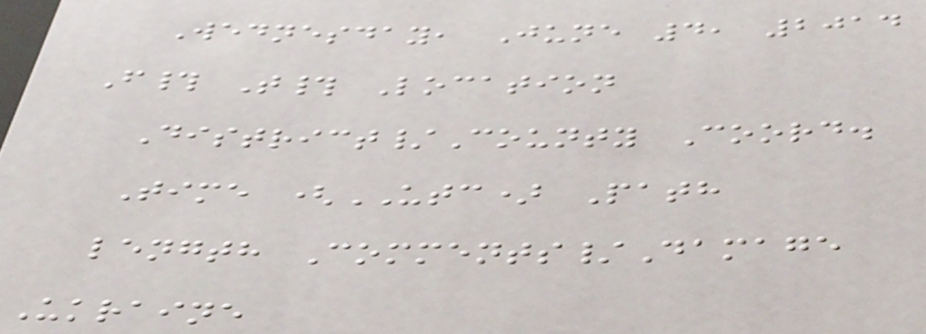Wednesday, June 4, 2014
F# T# Location
District/County Coord.
Time (UTC) Path
length Comments/Damage
Ukraine
